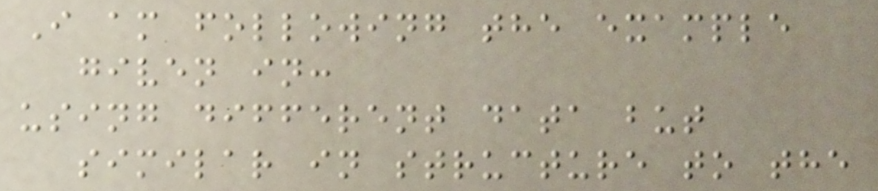I am following the example
given in:
using different data but
similar in structure to the
